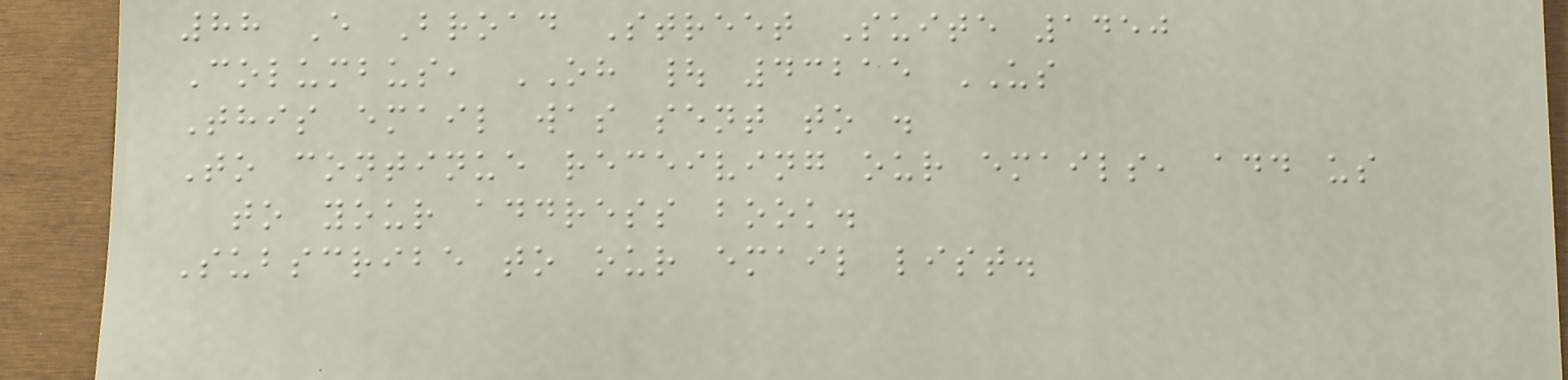88 E Broad Street Suite 1450
Columbus, OH | 43215 US
This email was sent to .
To continue receiving our emails, add us
to your address book.
Subscribe to our email list.
